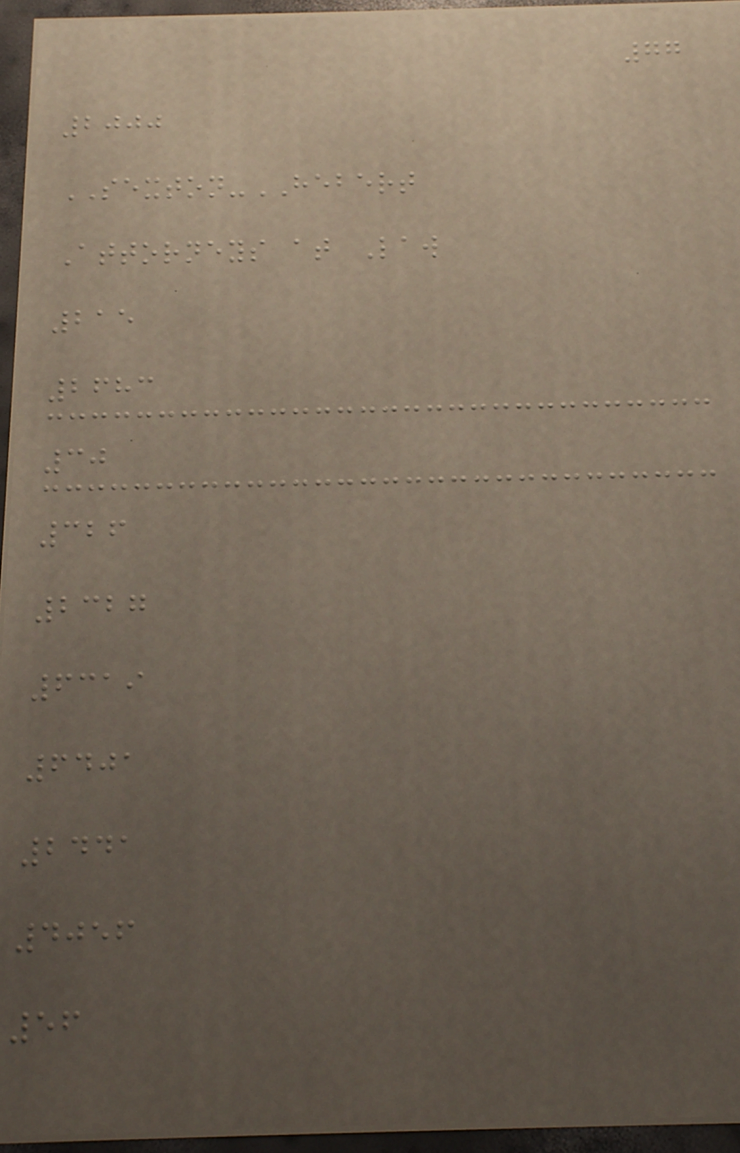77
2000
SEXTON-HEBERT
Attorneys at Law
215
2683
30
326
2327
6319
6401
2441
4056
56
